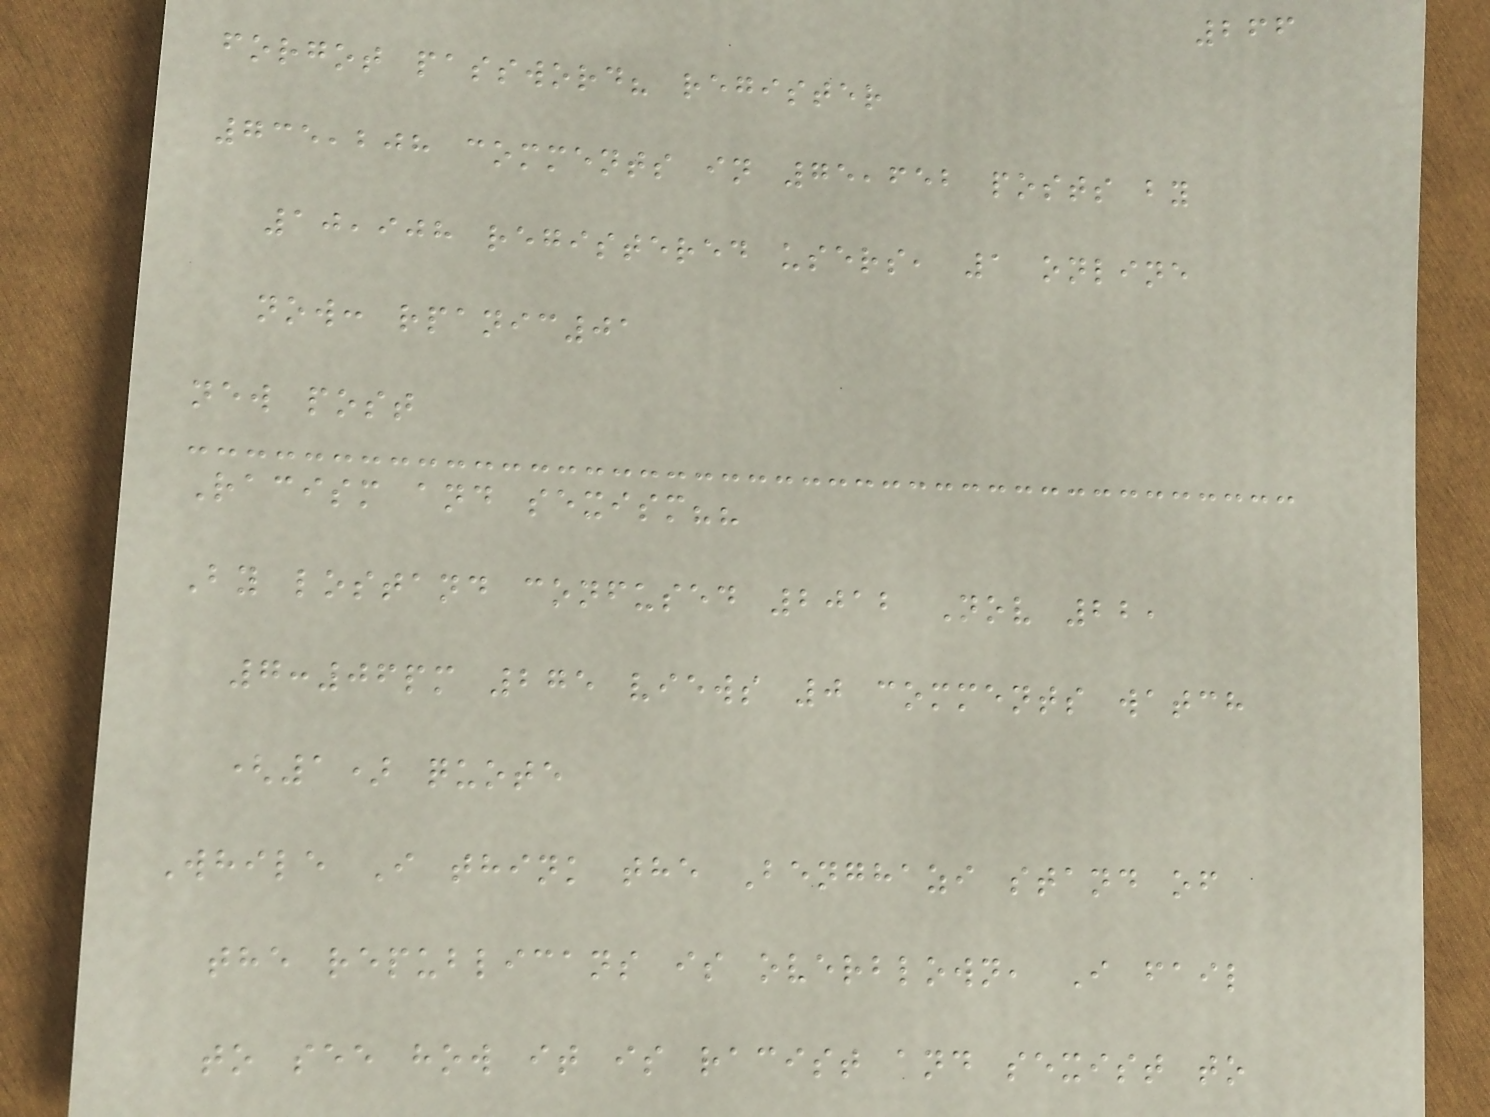266
forgot password? register
735,208 comments in 75,652 posts by
10,908 registered users, 1 online
now: rpanic01
new post
Racism and sexism??
By lostand confused 2012 Nov 22,
7:06pm 275 views 0 comments watch
(1) quote
While I think the Benghazi stand of
the republicans is overblown, I fail
to see how it is racist and sexist to
